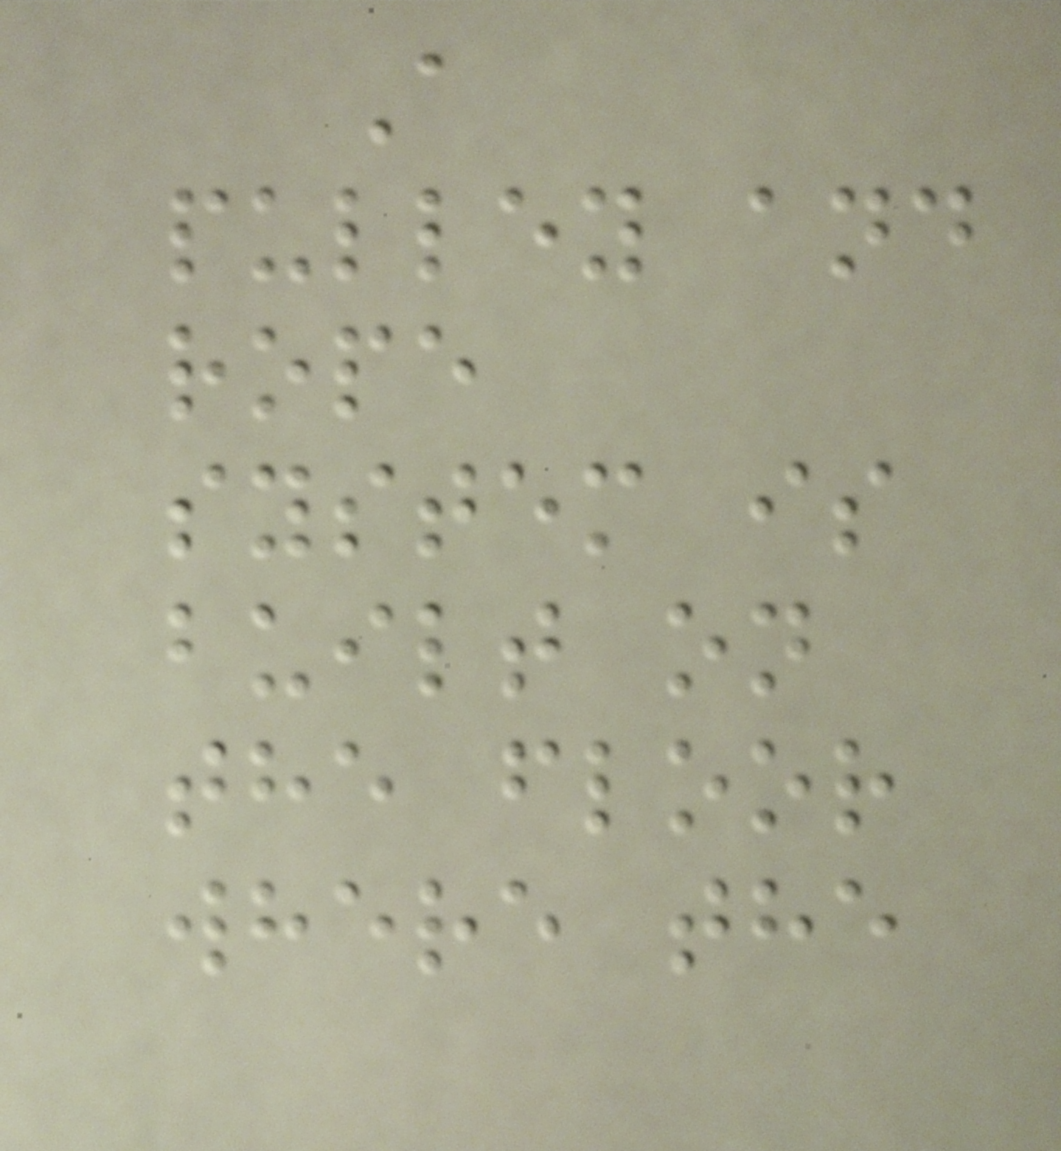A
pulley and
rope
system is
built on
the floor
where the
